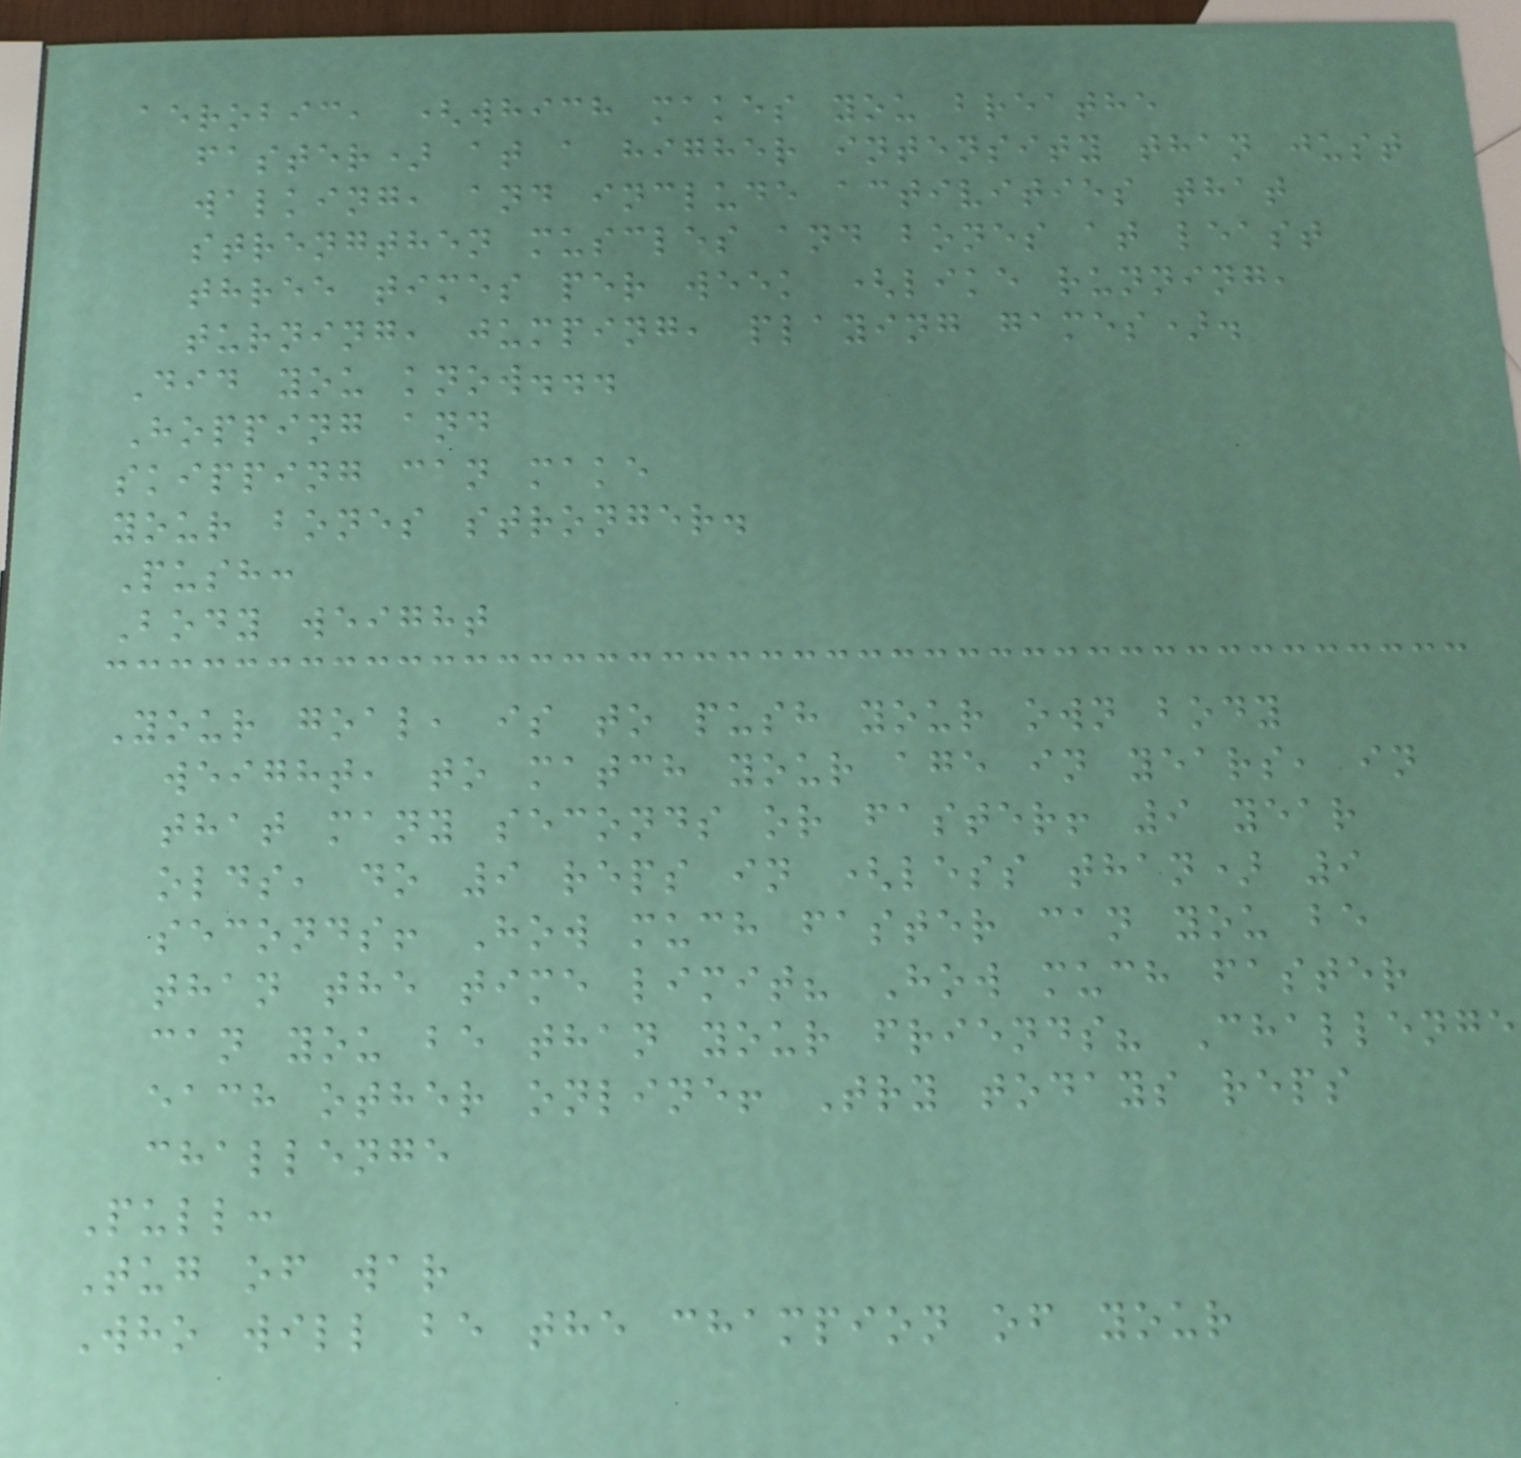aerobic, (which makes you breathe
faster) at a higher intensity than just
walking, and include activities that
strengthen muscles and bones at least
three times per week (like running,
turning, jumping, playing games).
Did you know...
Hopping and
skipping can make
your bones stronger.
Push:
Body weight
Your goal, is to push your own body
weight, to match your age in years, in
that many seconds or faster! 9 year
olds, do 9 reps in (less than) 9
seconds! How much faster can you be
than the time limit? How much faster
can you be than your friends? Challenge
each other online! Try todays reps
challenge
Pull:
Tug of war
Who will be the champion of your
